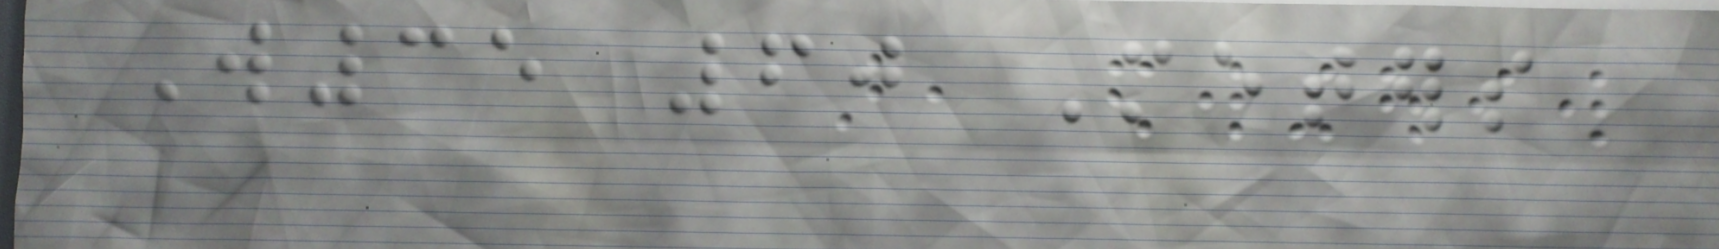W35 60 Meters
